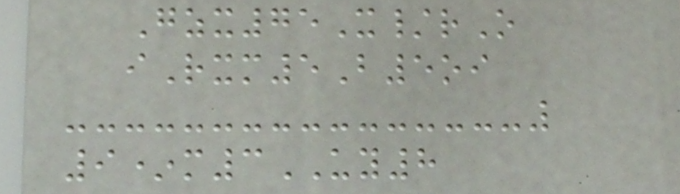Gzx75X/rO
iRxm5B5oi
9*m3UY8
